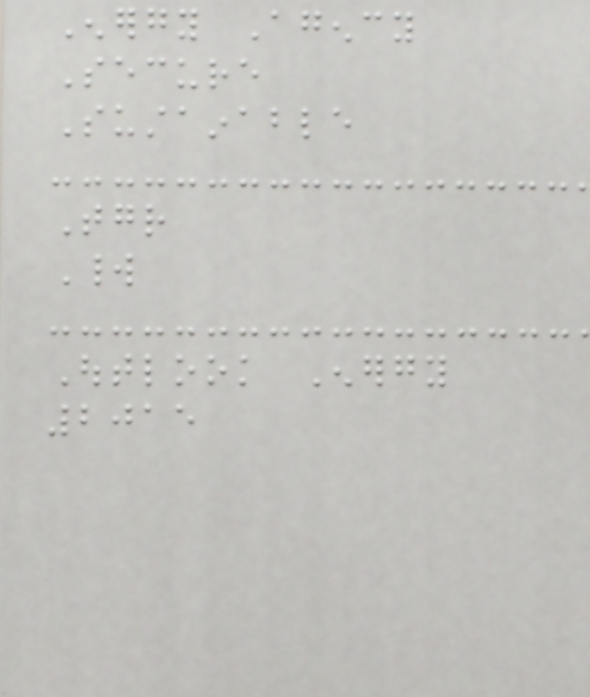Energy Agency
Secure
Sustainable
Together
World
Outlook Energy
2015
